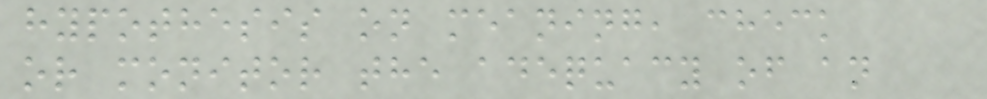hypothesis on meaning, check
or monitor the adequacy of an
